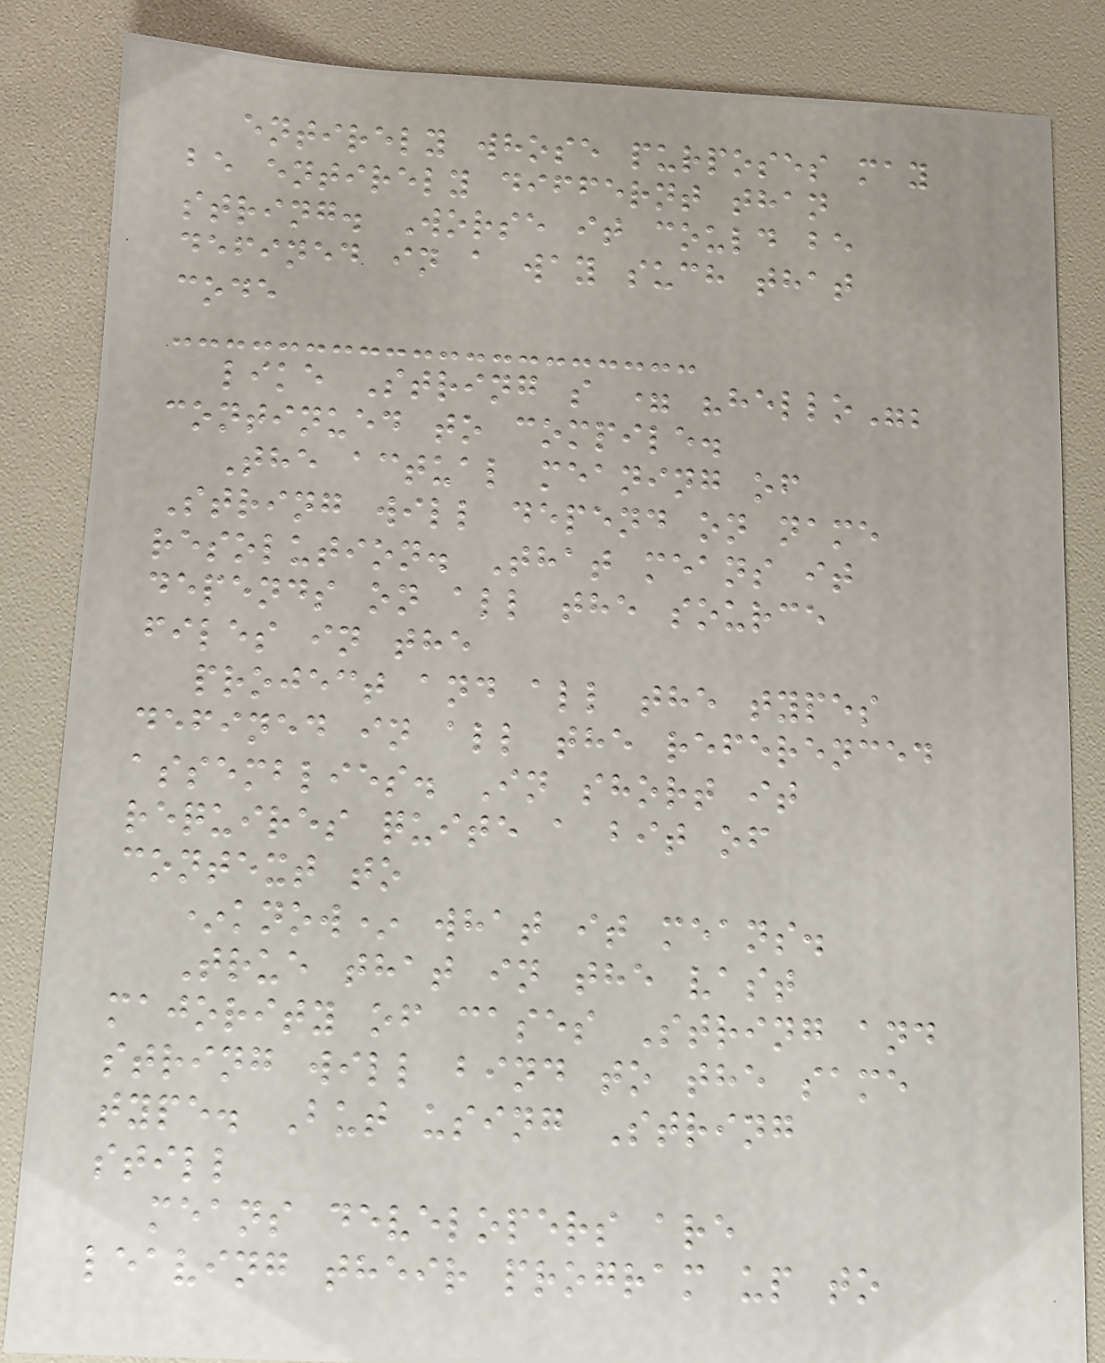entirely whose purposes may
be entirely differnt than
string. Worse it could be
defined in a way such that
code
like String s = "hello";
continued to compile.
The actual meaning of
String will depend on name
resolution. That means it
depends on all the source
files in the
project and all the types
defined in all the referenced
assemblies. In short it
requires quite a bit of
context to
*know* what it means.
True that in the vast
majority of cases String and
string will bind to the same
type. But using String
still
means developers are
leaving their program up to
